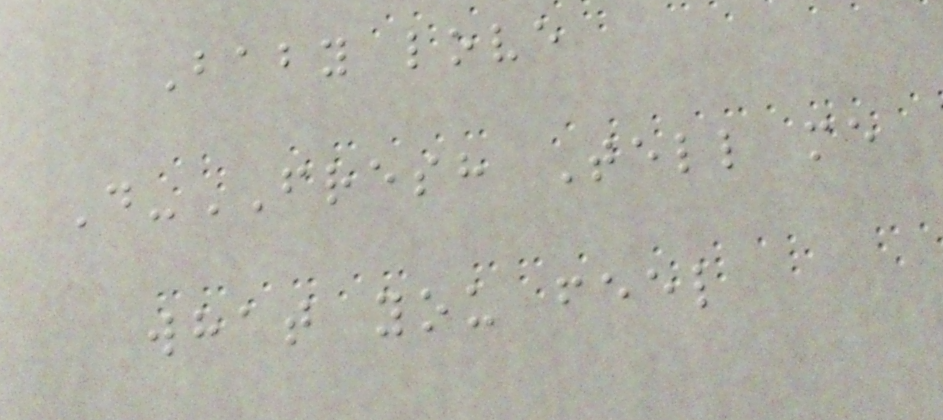Baby love
D-FRESH Tell me
what you feel
